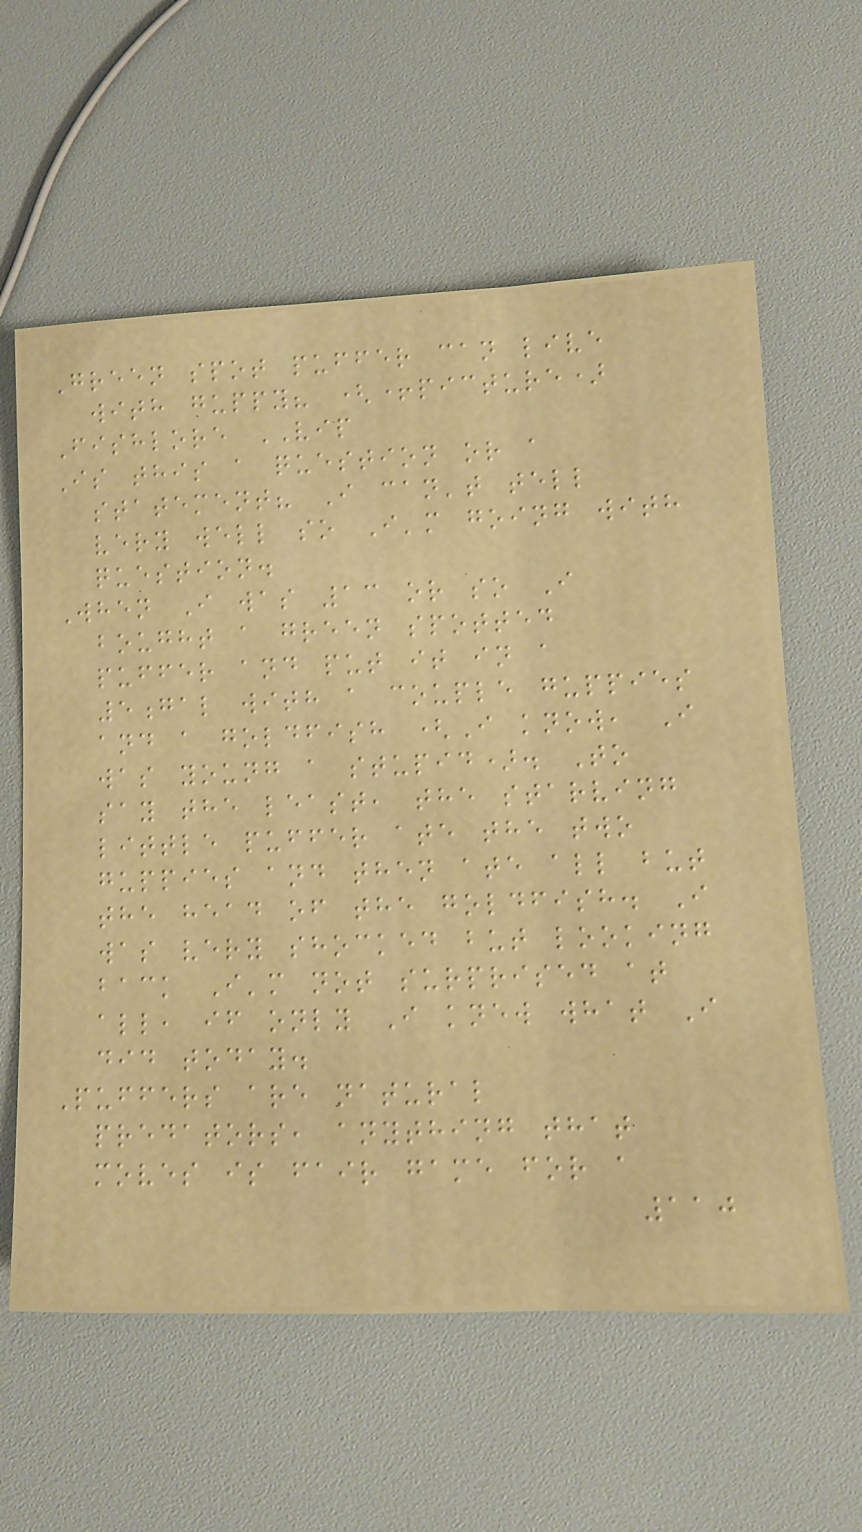Green spot puffer can live
with guppy? (+picture)
Fishlore VIP
Is this a question or a
statement? I can't tell
very well so I'm going with
question.
When I was 13 or so I
bought a green spotted
puffer and put it in a
5gal with a couple guppies
and a goldfish (I know, I
was young a stupid). To
say the least, the starving
little puffer ate the two
guppies and then ate all but
the head of the goldfish. I
was very shocked but looking
back I'm not surprised at
all, if only I knew what I
did today.
Puffers are natural
predators, anything that
moves is fair game for a
110
